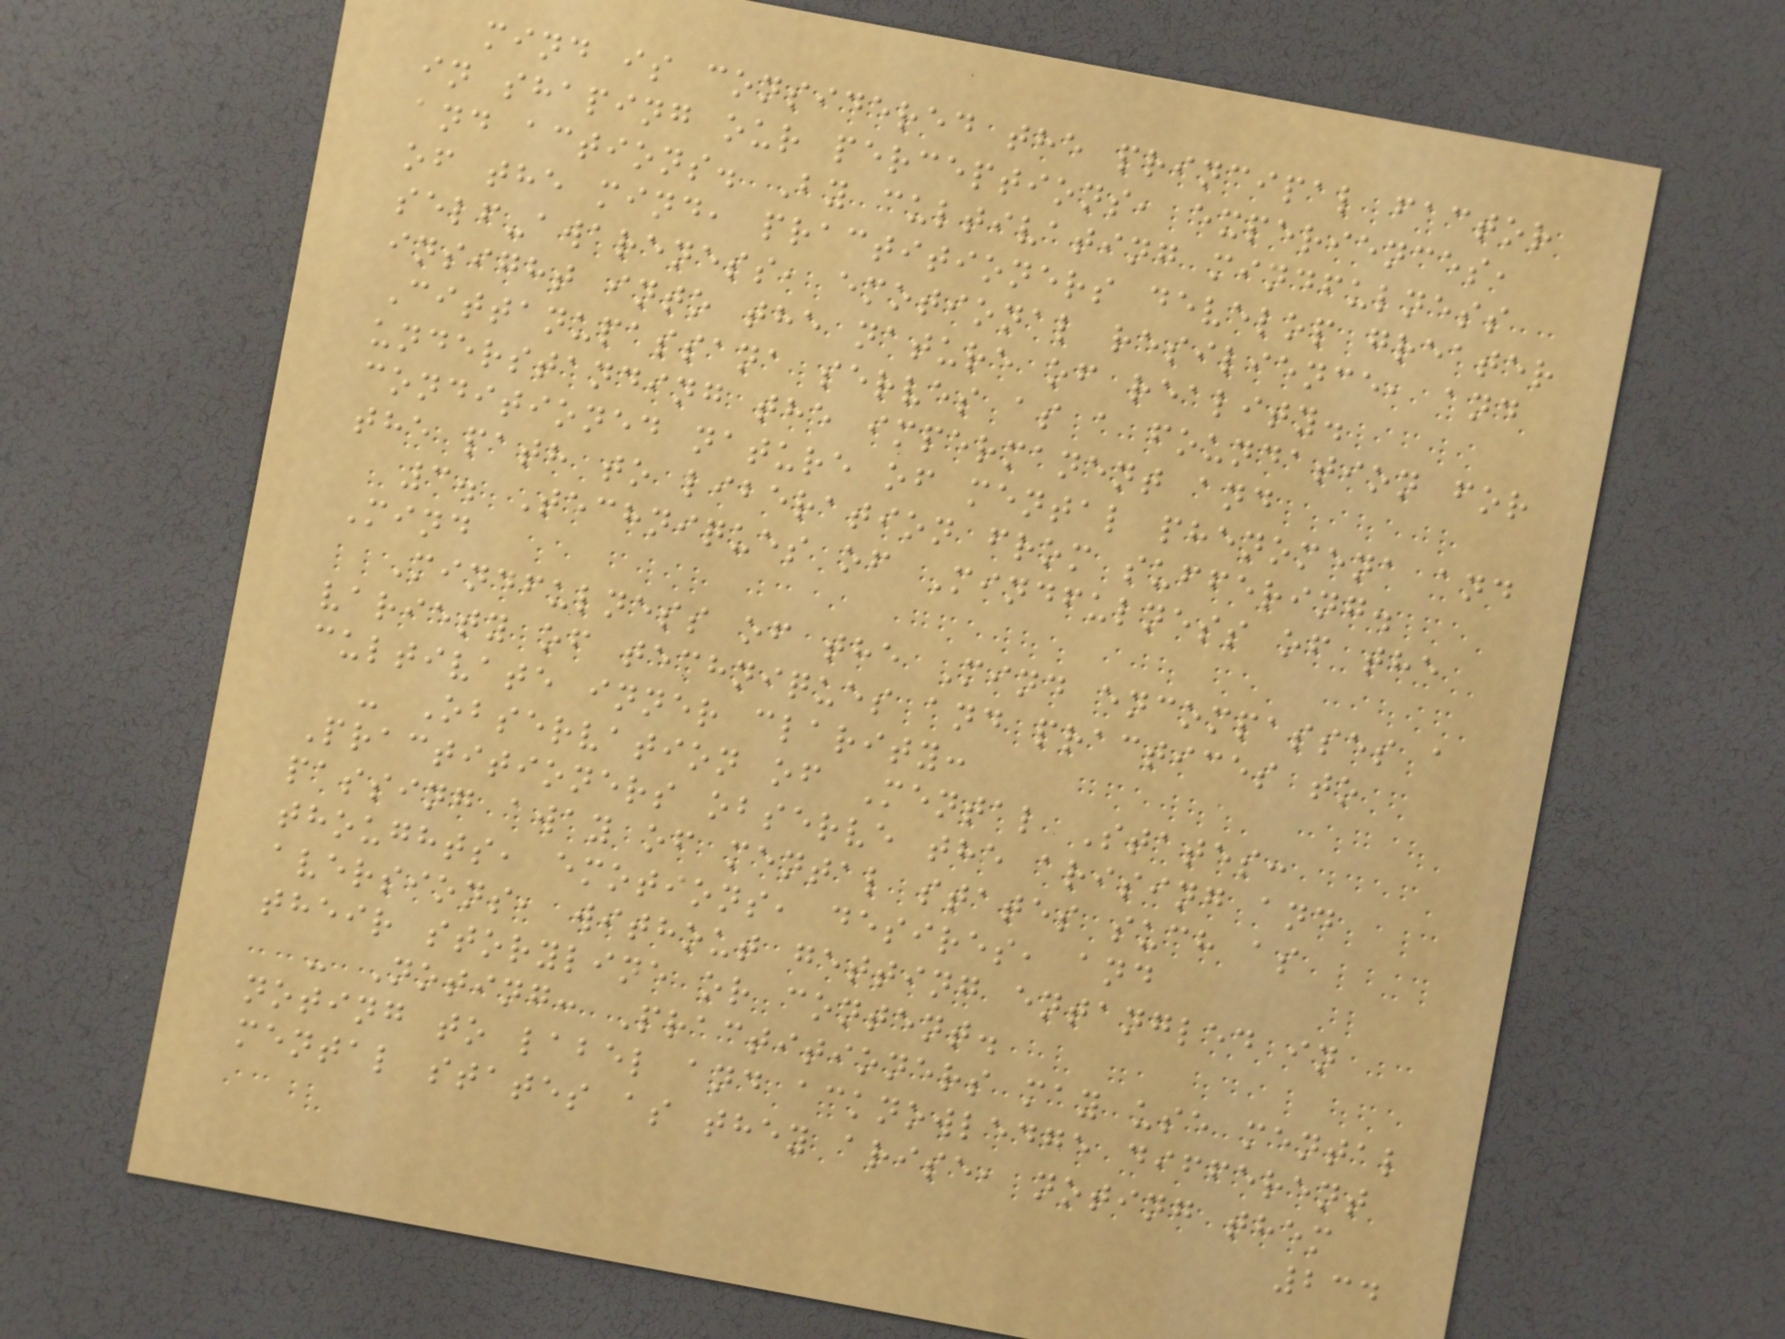mind is considered the principal factor
in shaping our perceptions, experiences,
and actions. By cultivating mindfulness
of the mind, practitioners develop greater
self-awareness, emotional resilience, and
insight into the nature of reality.
Cittanupassana serves as a foundation for
understanding the impermanent and
conditioned nature of mental phenomena and
the path to liberation from suffering.
3. Techniques of Mindfulness of the
Mind
Mindfulness of the Mind encompasses a
variety of techniques and practices to
cultivate inner clarity:
- Observation of Mental States:
Practitioners observe the arising and
passing away of mental states such as
thoughts, emotions, desires, and
aversions, without getting entangled in
their storyline or content.
- Noting: Practitioners may use mental
noting to label and acknowledge different
mental states as they arise, noting them
234
